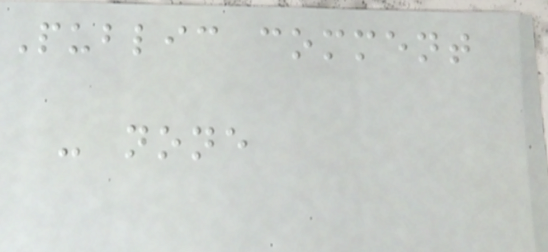Public comment
- none
